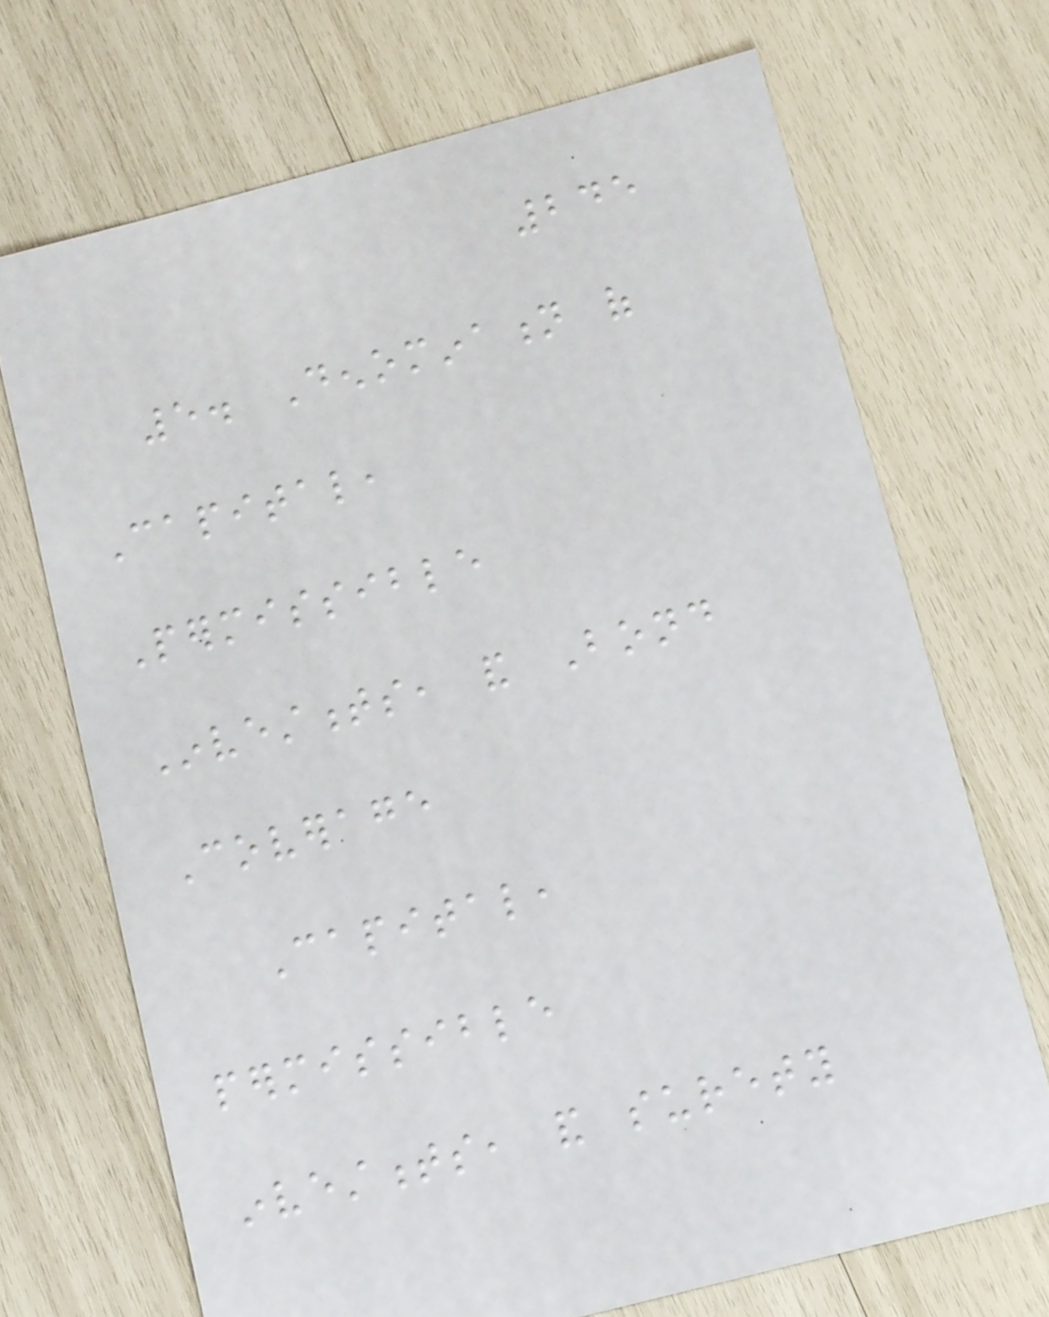245
5. Denomination of
Capital,
Permissible
Investments, and Bond
Coverage
Capital,
permissible
investments, and surety
